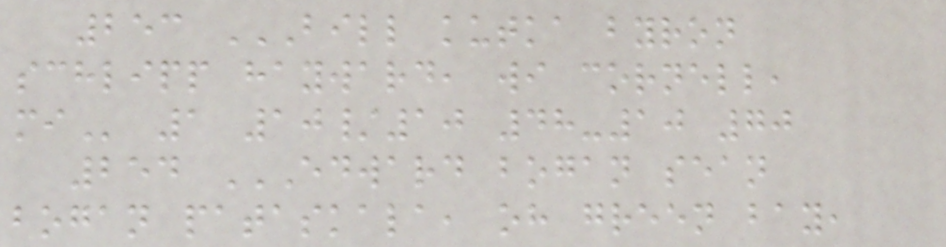253 BILL KUTKA BYRON
SCHLIPP HAYWARD, WI CORNELL,
MI 1 10/10 48-10 70
254 EDWARD BOGAN SEAN
BOGAN PATASKALA, OH GREEN BAY,
